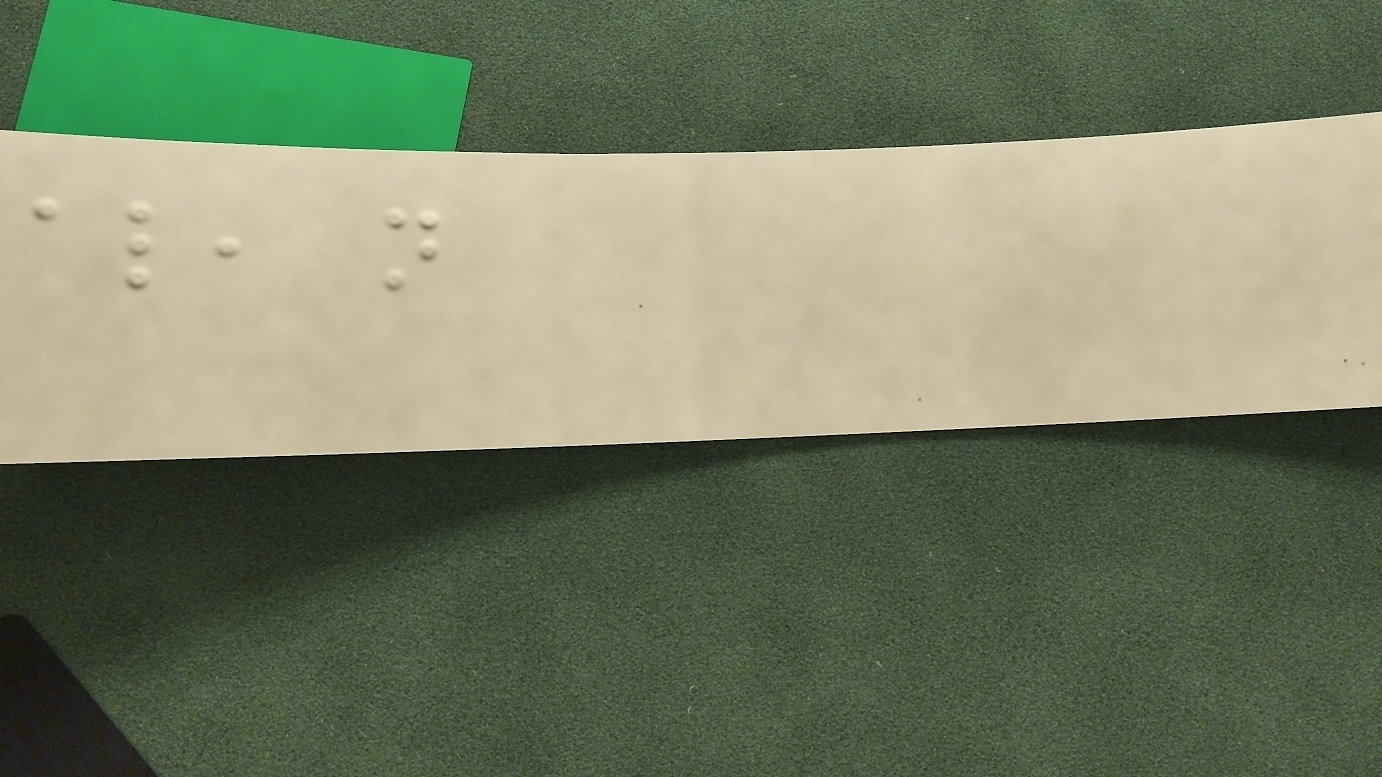also, not
